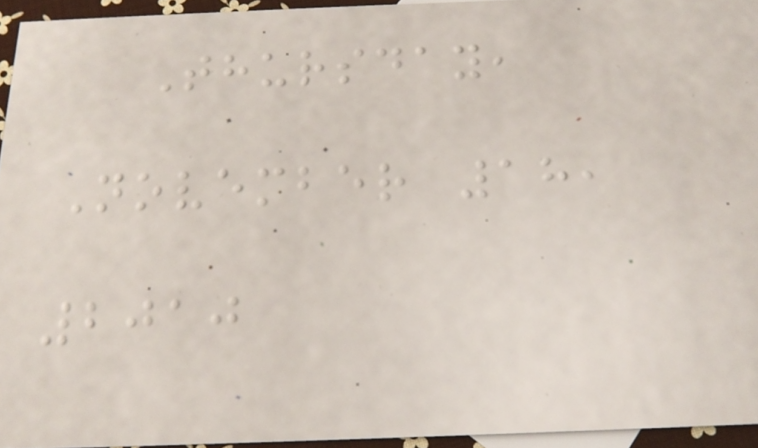Thursday,
November 18,
2010
